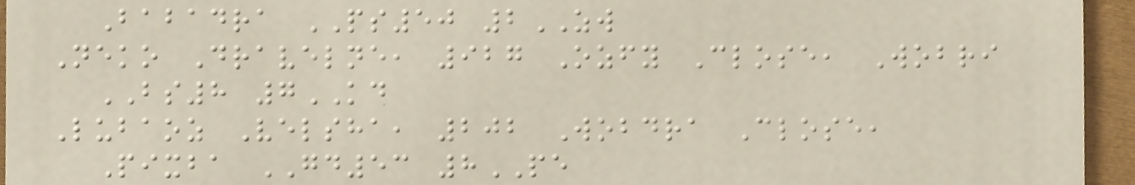Babadra PS50 2ZW
Neko Dravelne, 927 Ozfy Close, Wobri
BS8 7KD
Lubaoz Velsha, 202 Wobdra Close,
Pixba GD53 8PE
